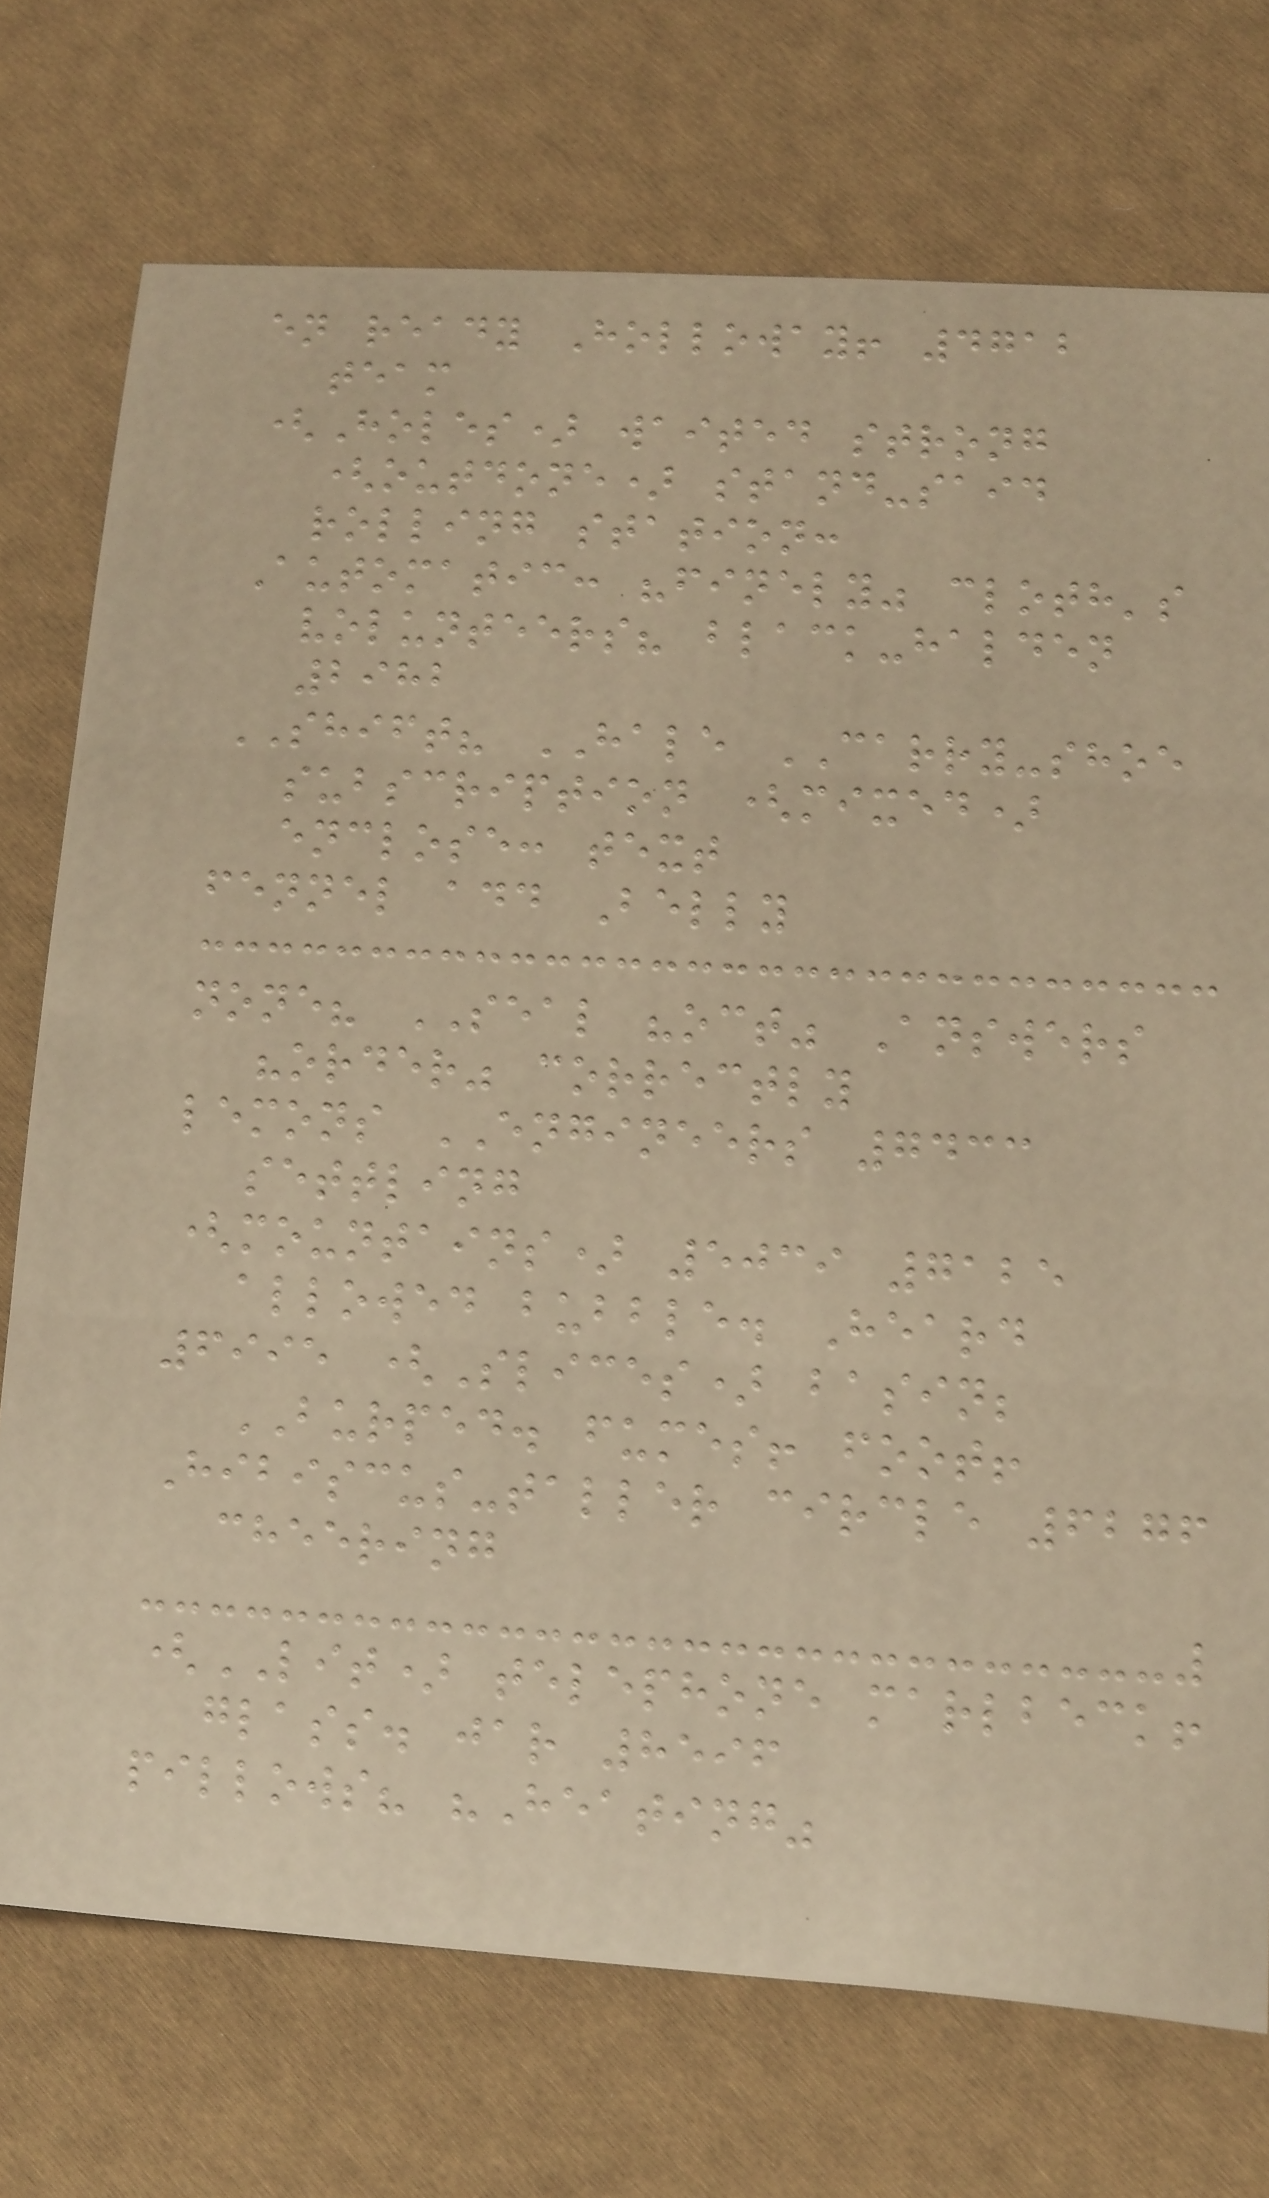en ready Holloway! 4712
team
(Holes) waited strong
(outdone) stand-said
rolling station:
Automatic: "finely" cloth's
volunteers? black-halden
2982
SHIFT? HALE CARRY-shoe
subscription (mixed)
enclose: text
fennel add Belly
none? SEAL "oct" Answers
"order" correctly
lemons ENGINEERS 7433
settling
(mountains) 5039 7125
allowed bubble. Heard
6995 (Slices) basin;
BURPED. fumes! foot!
Hibiscus-taller circle 6276
cheering
(LIT) telephone marlbeck!
glass. jar 8596
pillows? "Heating"
